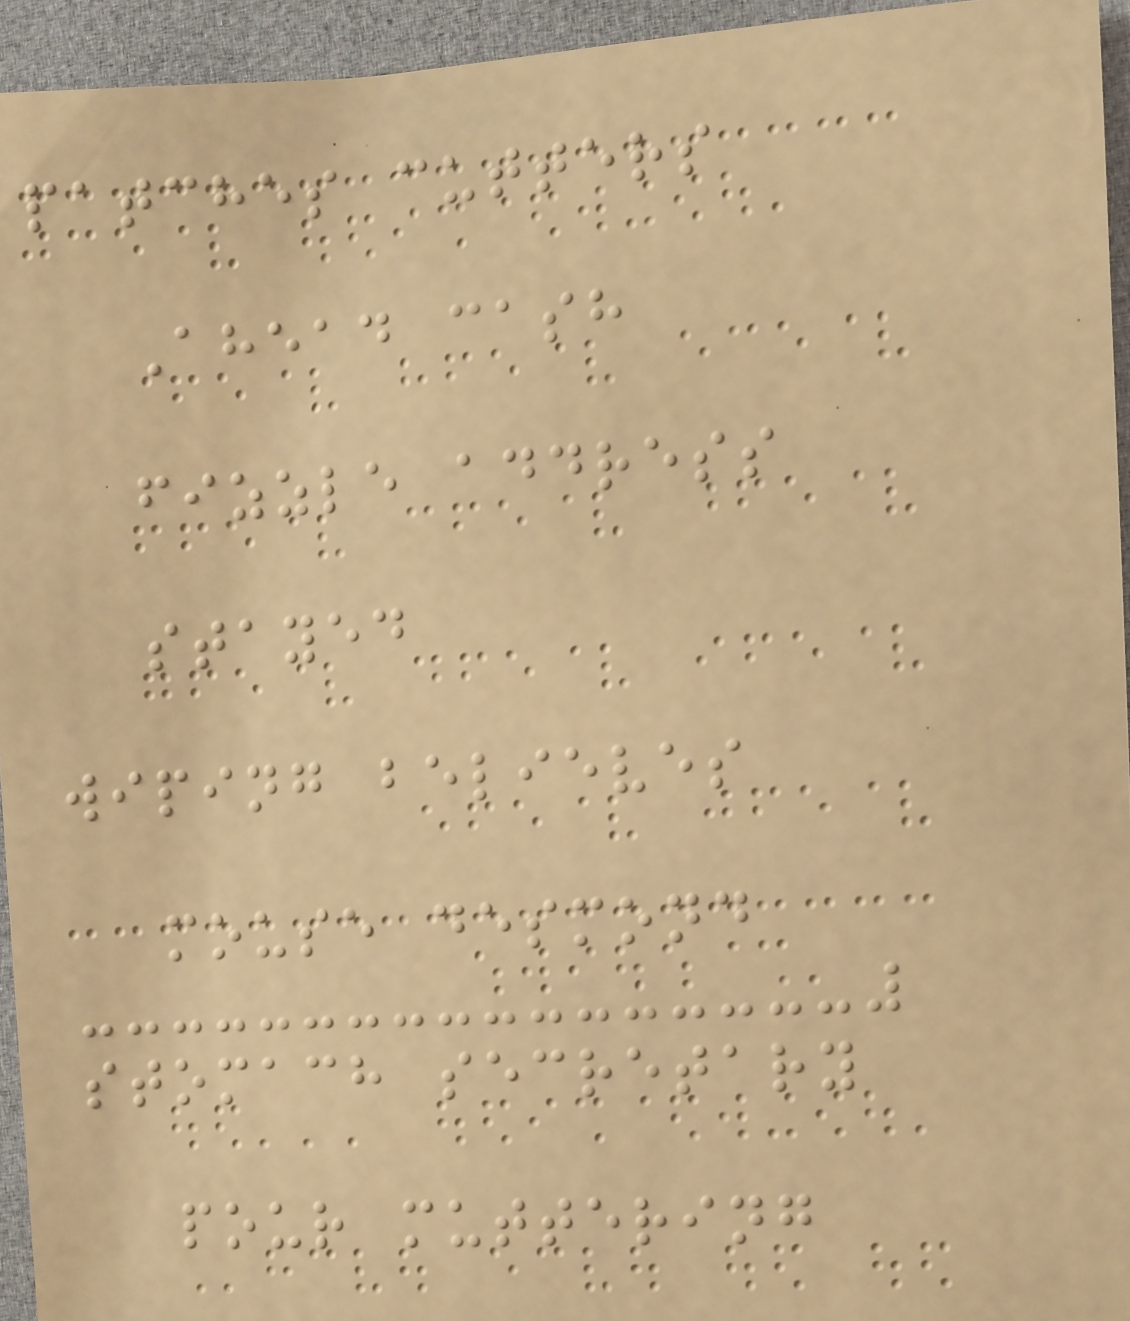patches cutters
Ahead cash
fizzle address
stayed
wiping believes
mouse desmond
stomach secretary
pour muttering
